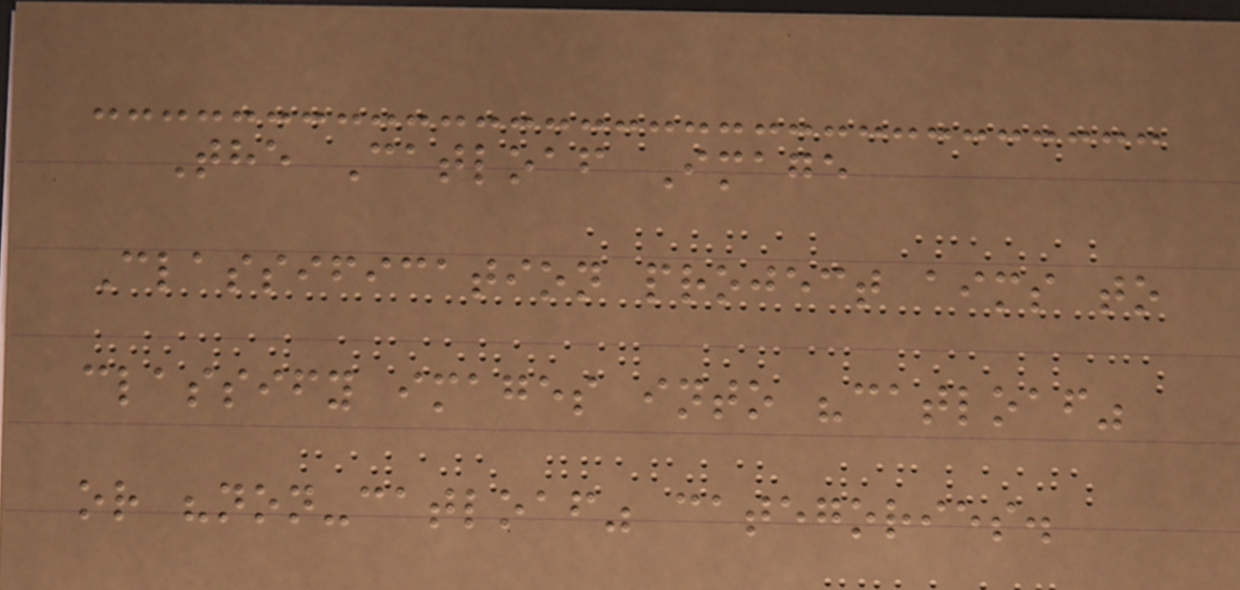The Catloaf Image
Classification project aims to
classify images into "catloaf"
or "non-catloaf" categories.
